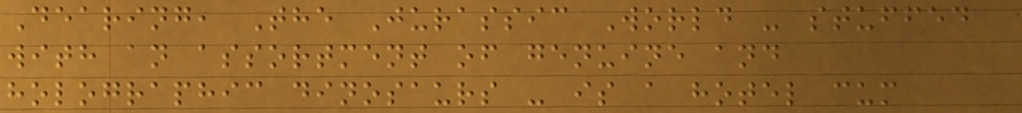Dearing, The Jurassic World - stuffed
with an assortment of genuine and
holographic dinosaurs - is a hotel cum
